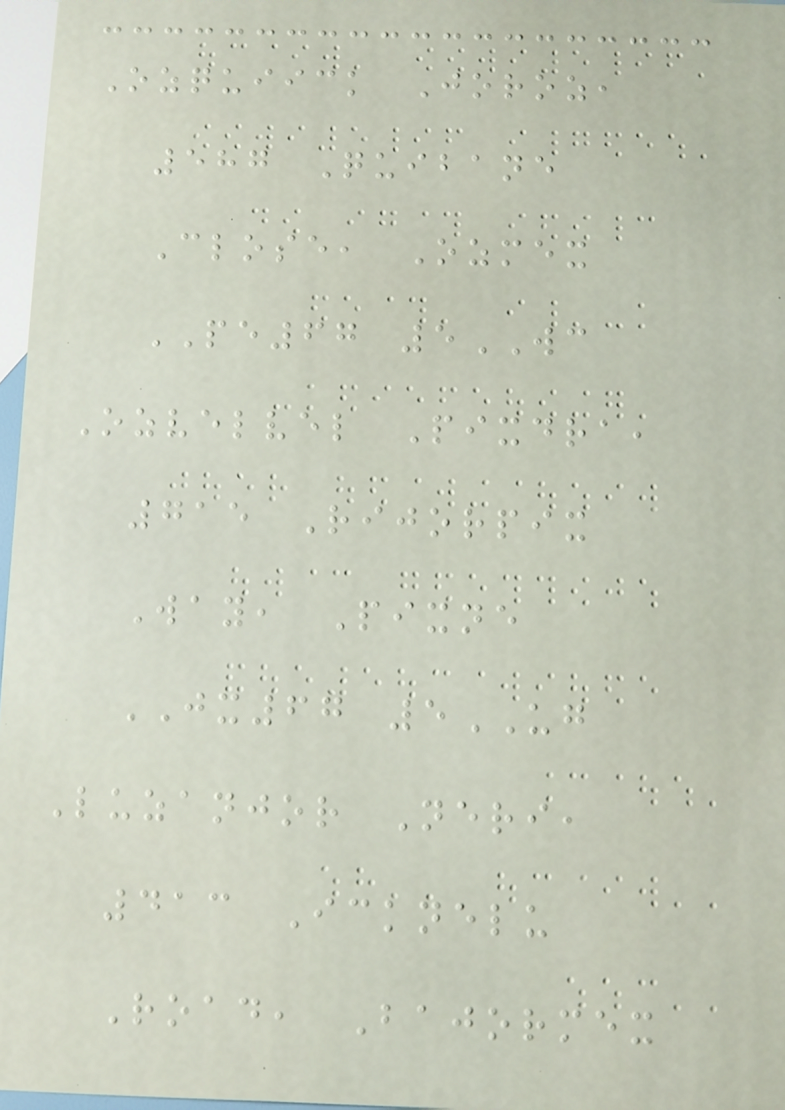Ozquiick Joroz,
587 Quibane
Close, Ozmex
PE67 5WC
Ozvelvel Pixdra,
715 Rijorpix
Way, Pixne
JX67 5UG
Luzanjor Neri,
413 Icknelu
Road, Bajormex
